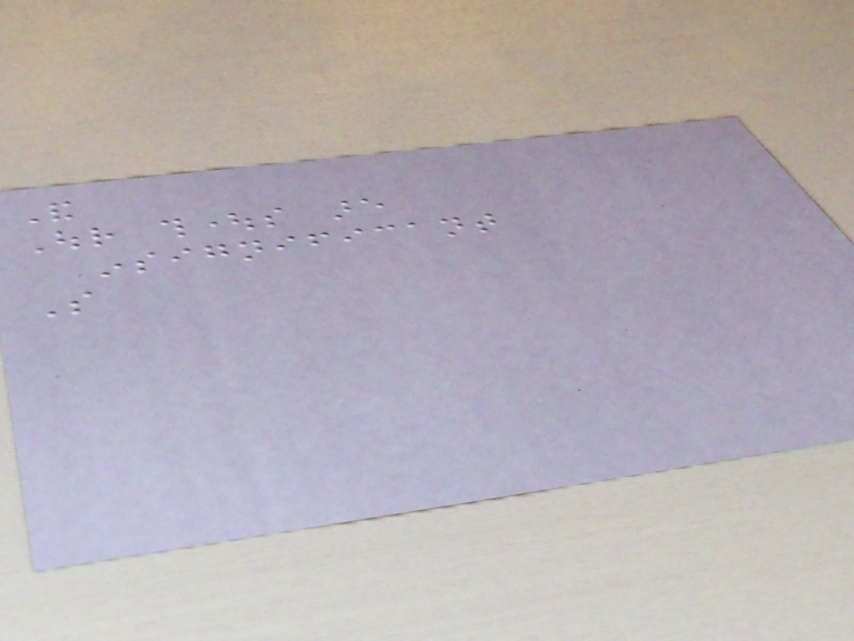And
Our thoughts are
insignificant
So
